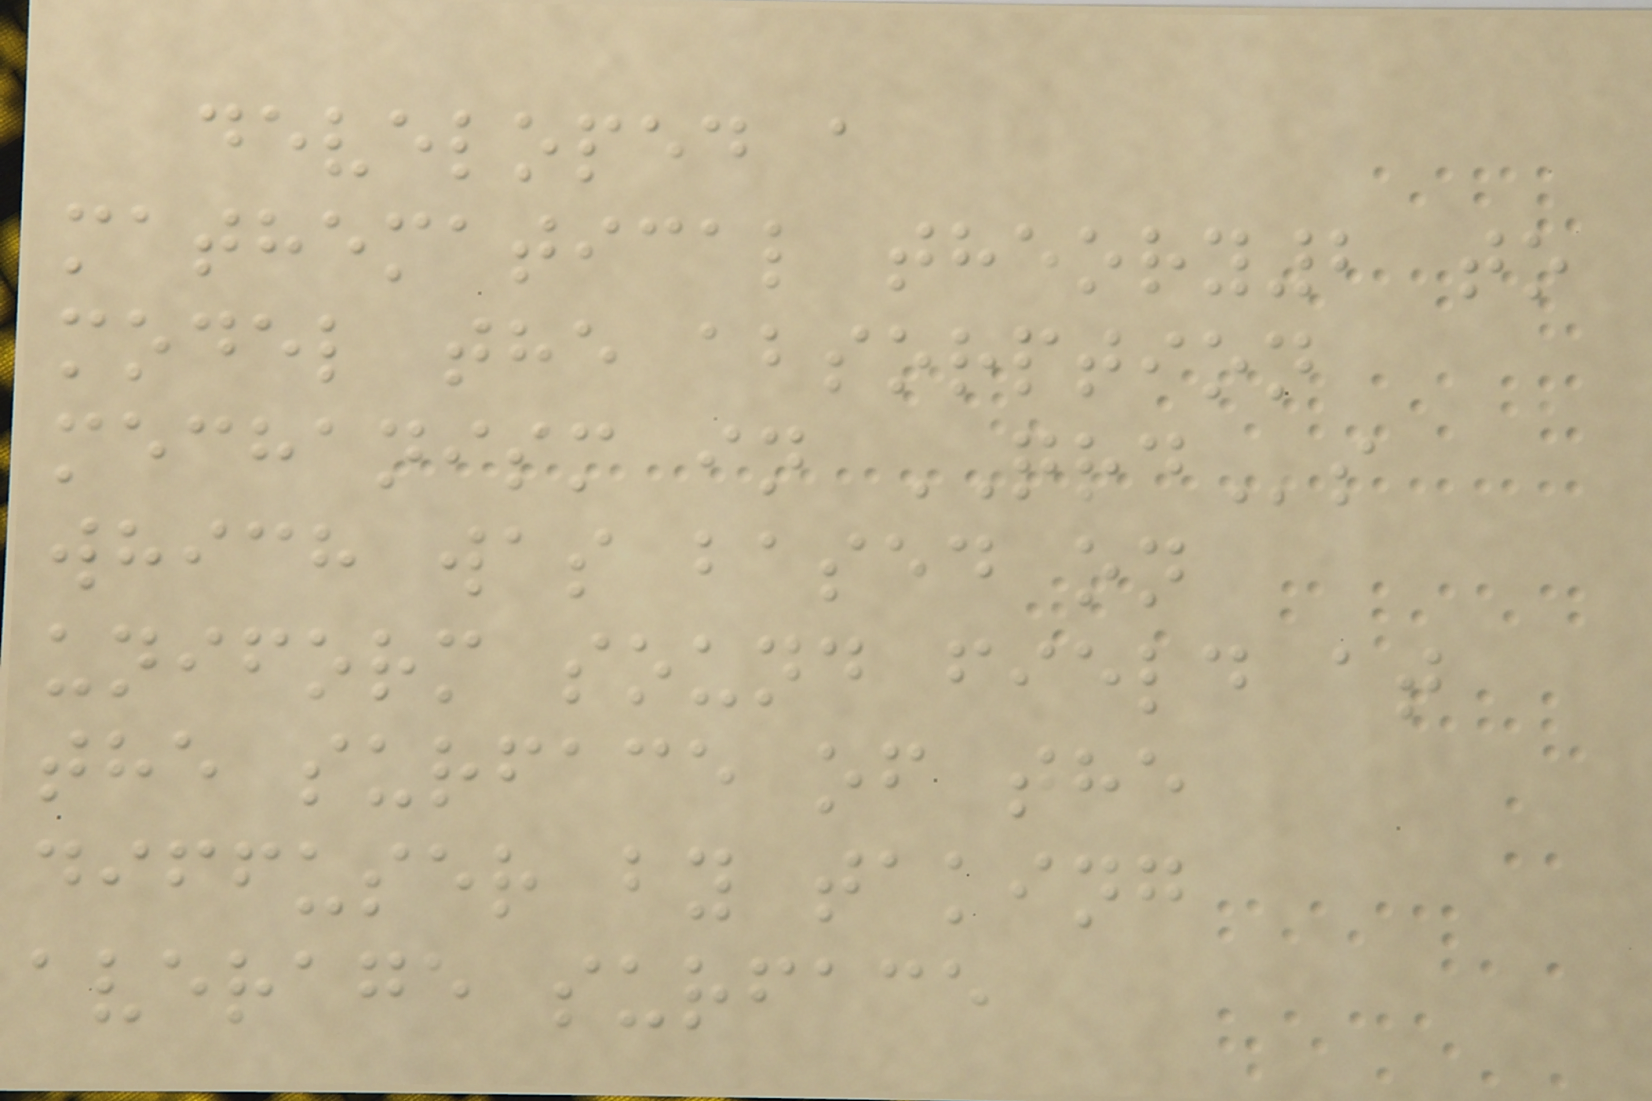developed a
mathematical theory2 to
model the absorption
mechanism in QRDs
which was based on
uniform sound field at
the surface of the
diffuser by taking
average surface
